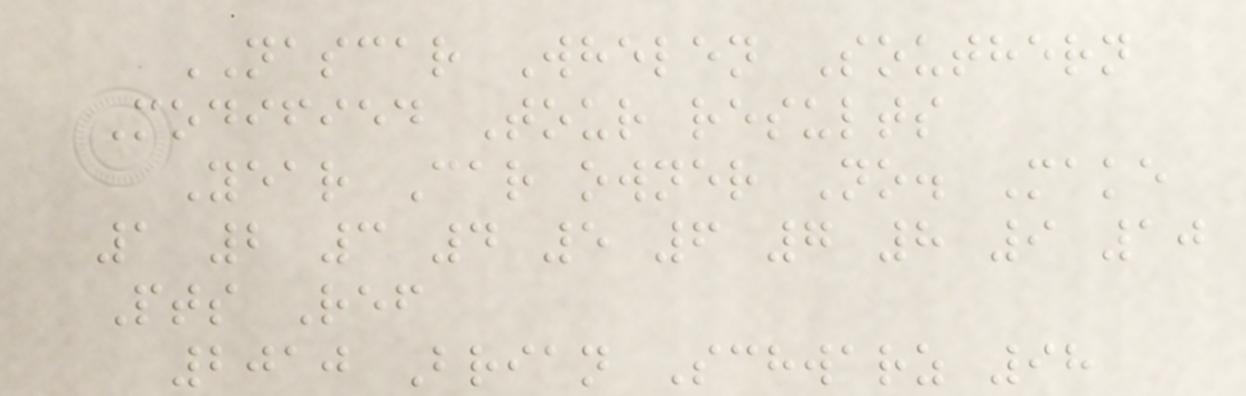NASCAR Whelen Southern
Modified Tour results
Year Car owner No. Make
1 2 3 4 5 6 7 8 9 10
Pts Ref
2010 Brian Schwarz 98
